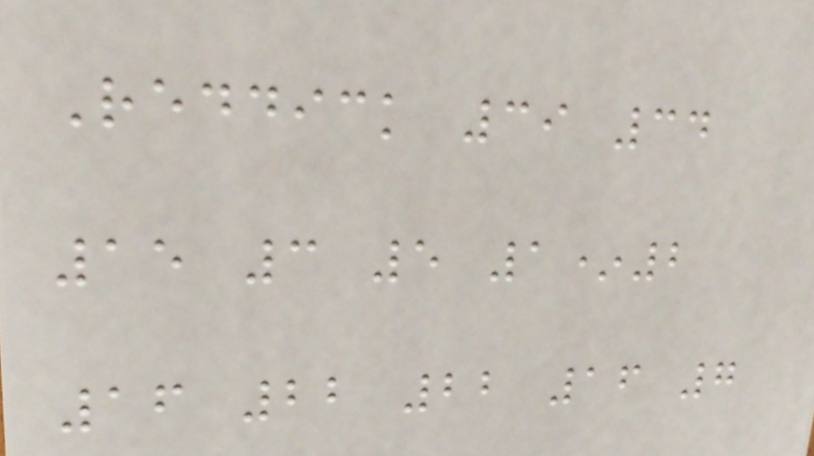Reddick 39 34
15 3 5 1*2
16 22 22 16 7
